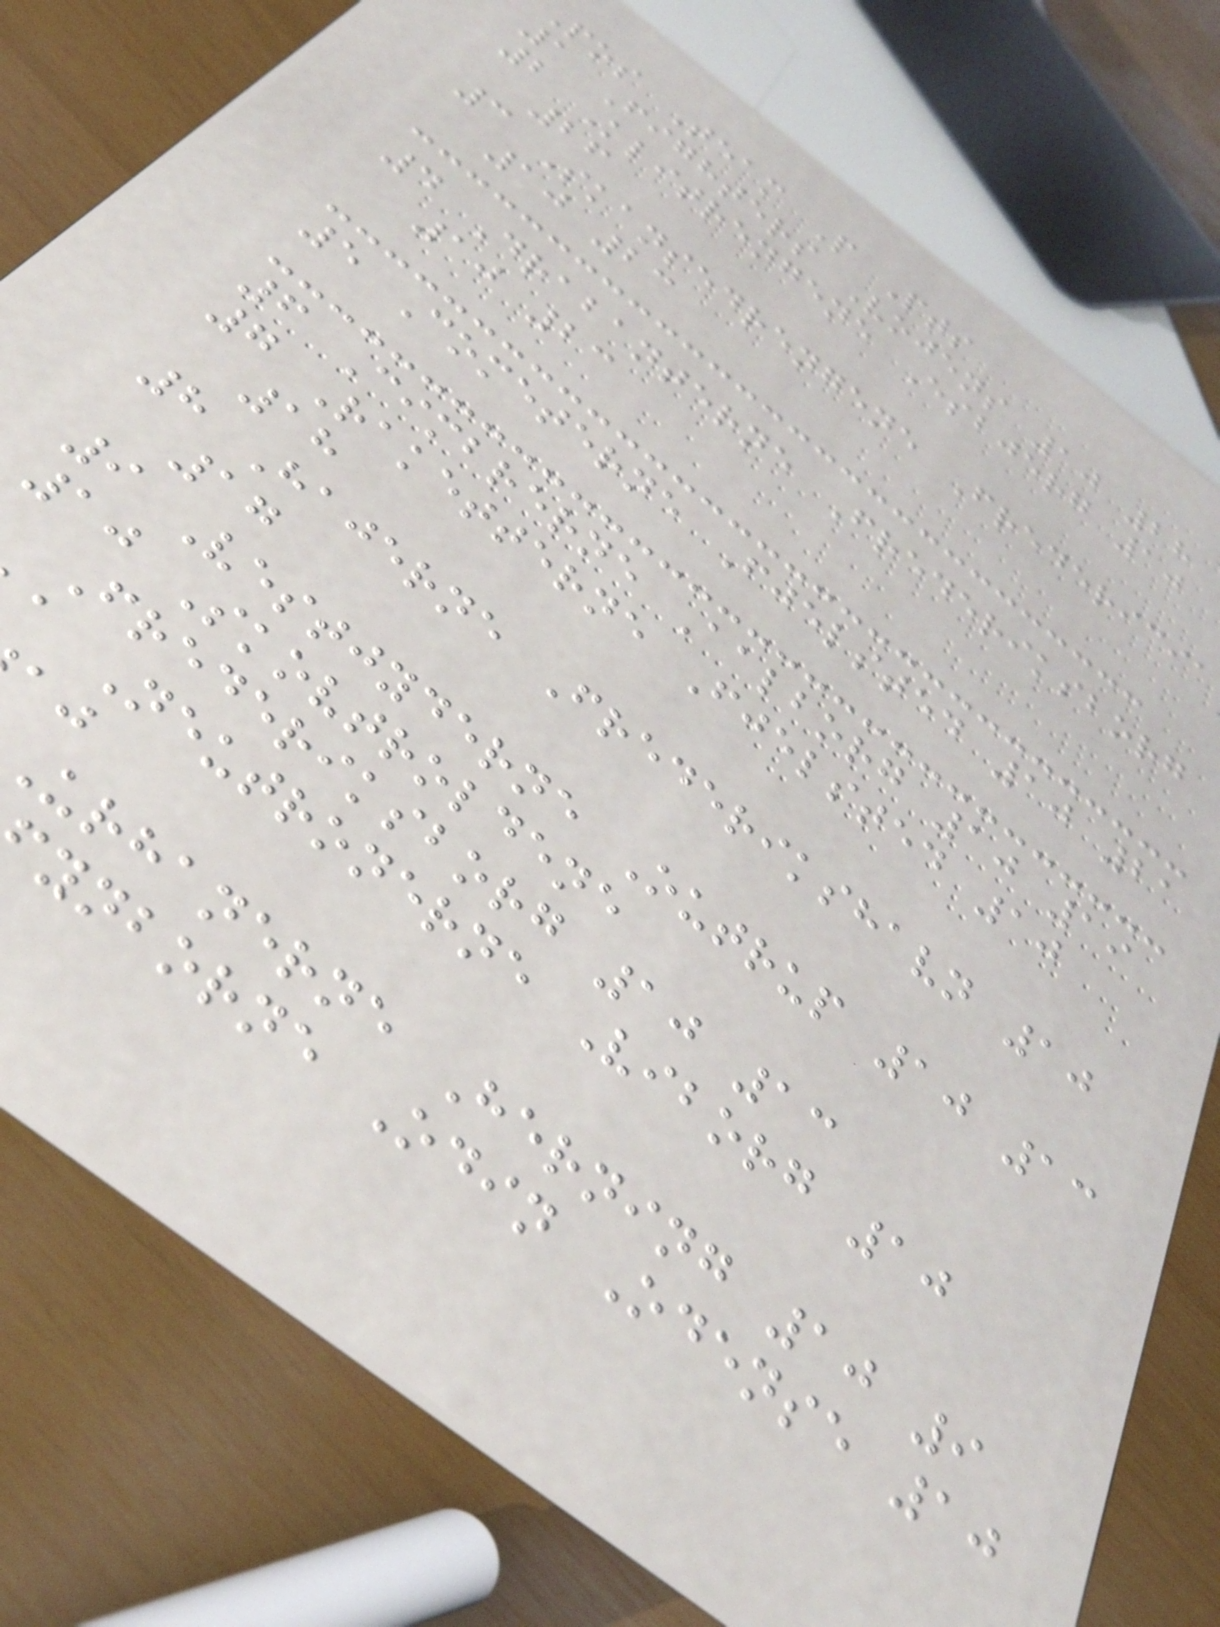Pos Team P Pts
1 Fighters Vojens 10 28
2 Klitrengene Esbjerg 10
26
3 Skansedrengene Fredericia
10 23
4 Drabanterne Frederiksborg
10 23
5 Cometerne Fjelsted 10 21
6 Cimbrerne Aalborg 10 19
7 Raketterne Fjelsted 10
18
8 Hajerne Frederikshavn 10
17
9 Vestjyderne Outrup 10 13
10 Skovtroldene
Frederiksborg 10 13
a Neutronerne Viborg 10
urhanerne Herning 10 9
ynborne Odin Odense 10
